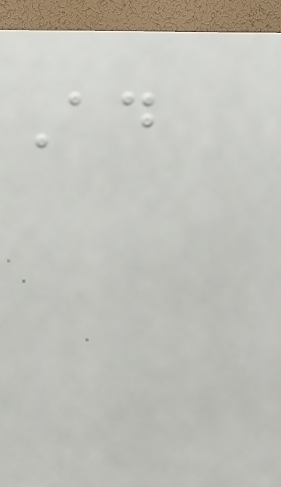Ad
